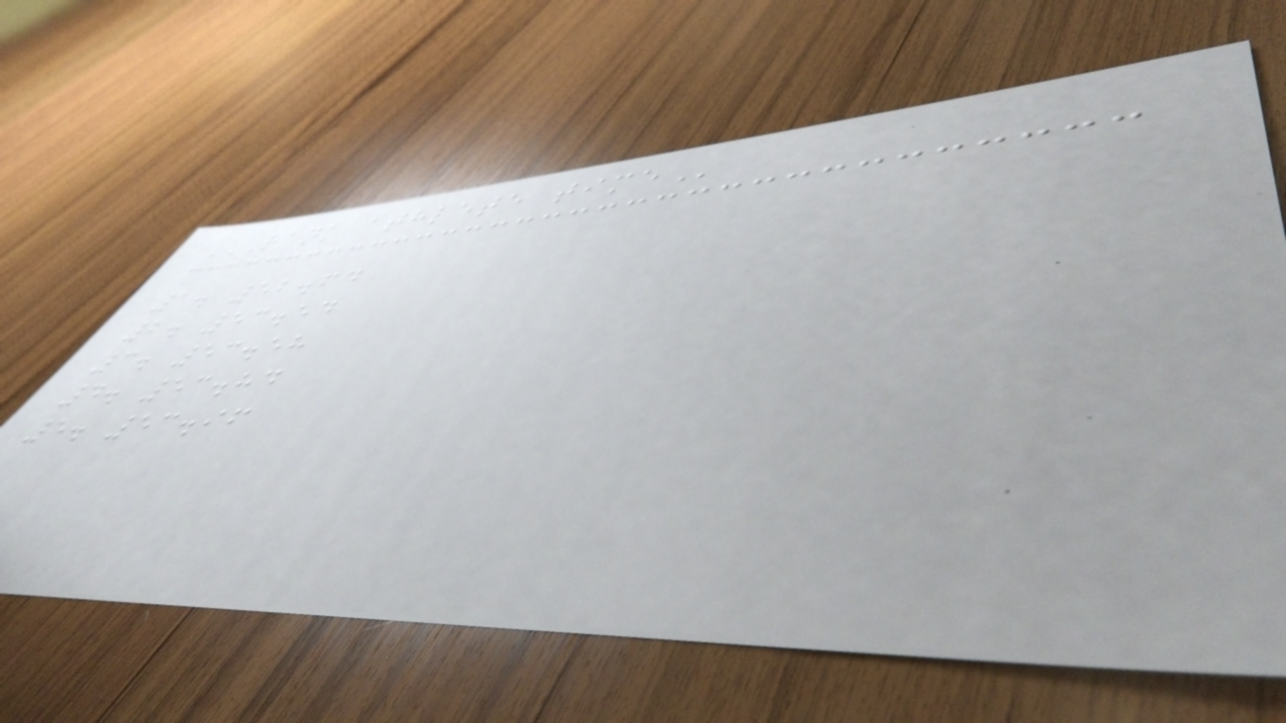RANK ATHLETE TIME
1. 52.64
2. 53.54
3. 53.58
4. 53.84
5. 53.96
